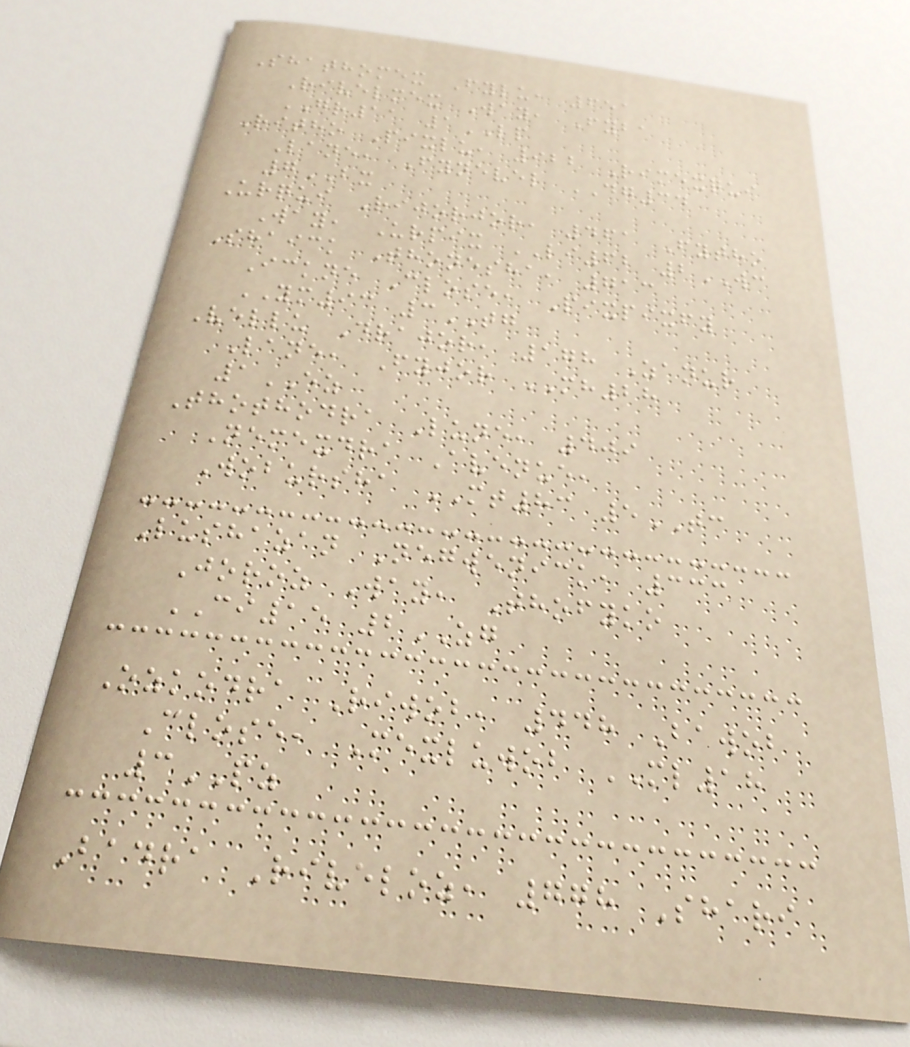Shathomex Fylu, 651
Rivelmex Way, Fyba
GR11 1LP
Ritho Pixlu, 922 Rimexqui
Lane, Fynevel DG34
7BX
Urqui Rijorjor, 461 Fytho
Way, Urpix LI62 2WC
Shaick Thonesha, 713
Ickne Close, Pixpixfy
YM93 3TG
Vellu Drajor, 178 Zanur
Lane, Fyjor MH28
1EZ
Thothodra Lune, 409
Nemexdra Avenue,
Wobursha MT83 5TC
Lushazan Negwenick, 333
Joroz Way, Thofyko
CI15 2ZG
Ozkodra Riwob, 448 Bawob
Close, Mexluwob ML18
3PZ
Badra Riveloz, 778 Shari
